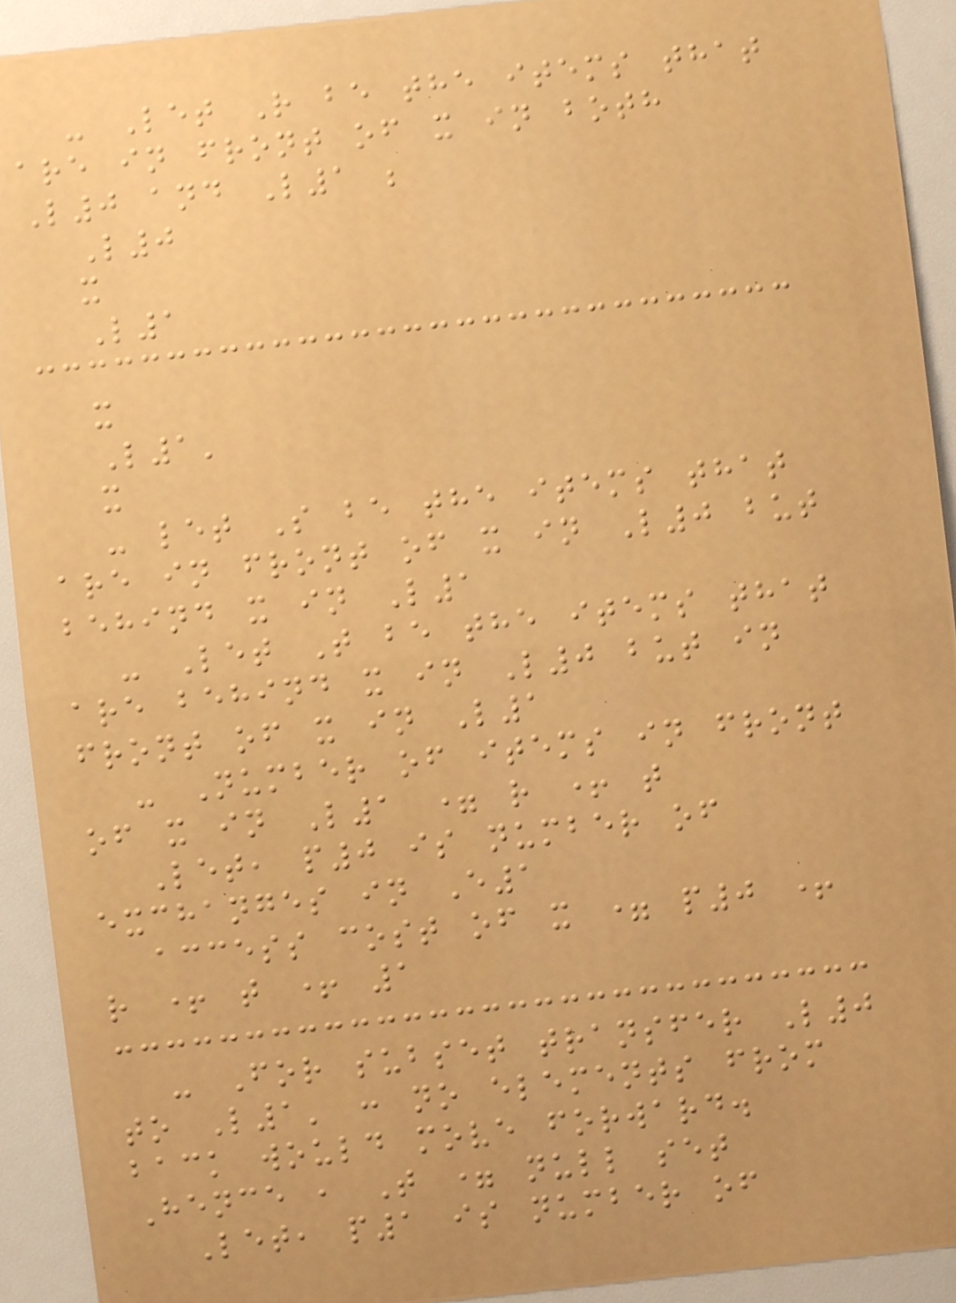- Let R be the items that
are in front of x in both
L0 and L1 ;
L0
x
L1
x
L1'
x
- let S be the items that
are in front of x in L0 but
behind x in L1
- Let T be the items that
are behind x in L0 but in
front of x in L1
- Number of items in front
of x in L1 = r + t
Let, p0 is number of
exchanges in E1
access cost of x = p0 +
r + t + 1
- For subset transfer L0
to L1' : no elements from
back would move forward.
Hence , T = null set
Let, p1 is number of
